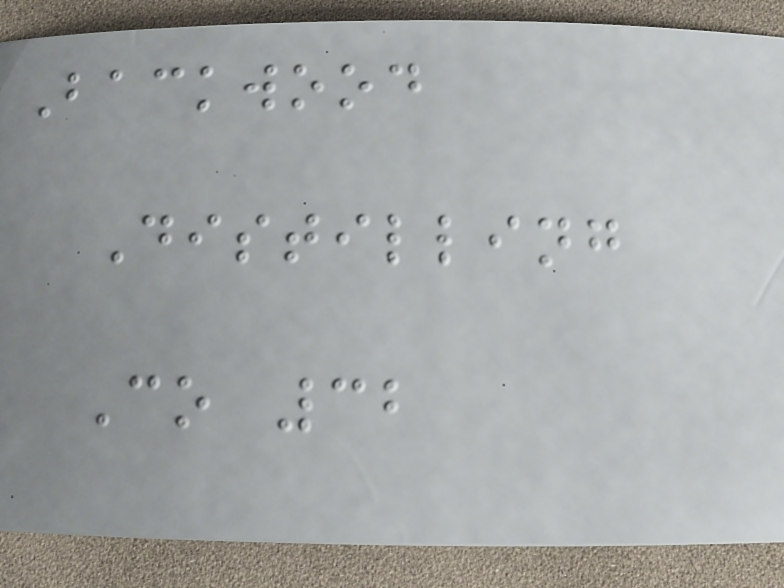Backwood
Distilling
Co 32
